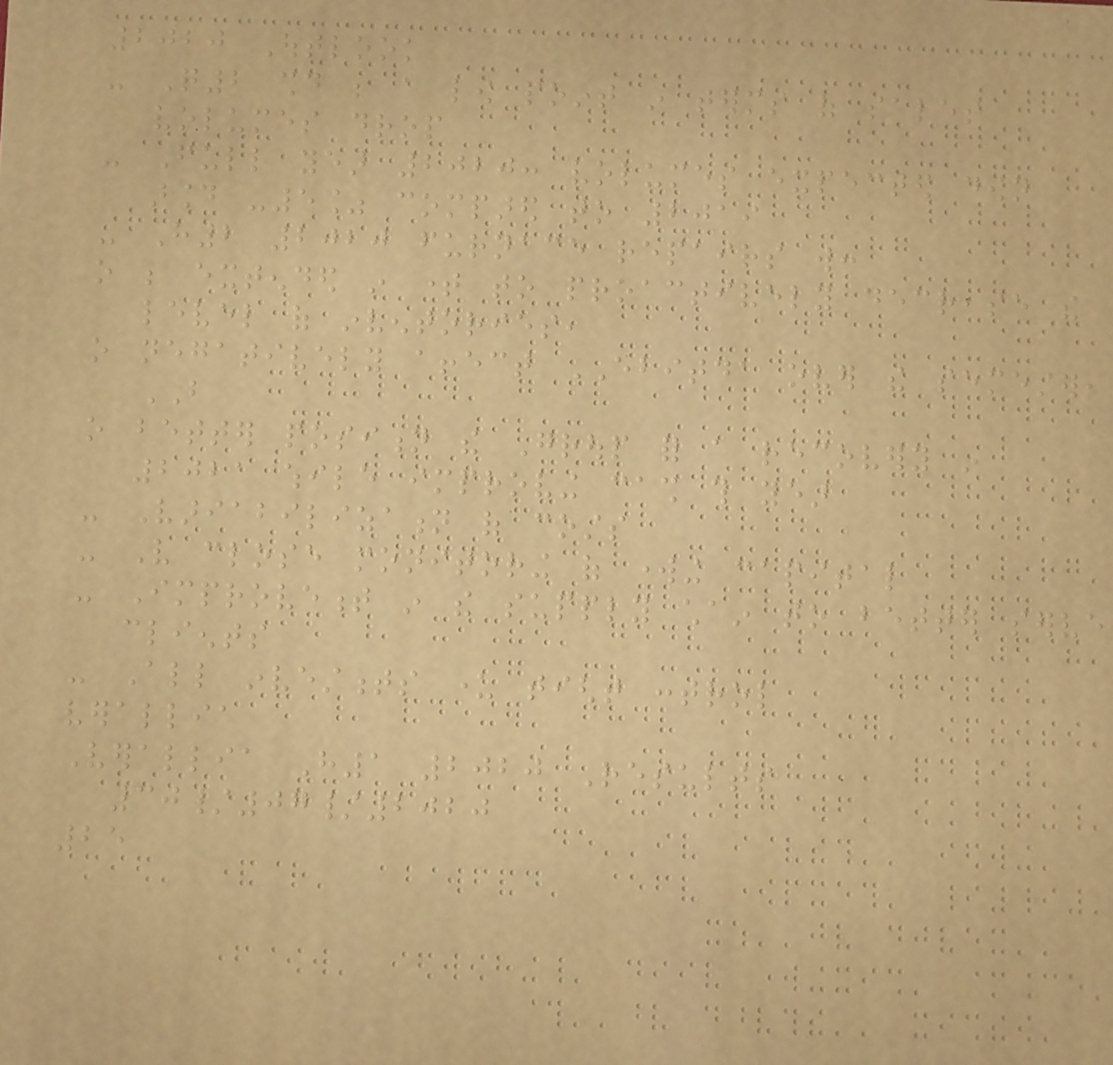2020 Outlook
- Q2 should be a low point in terms of sales
volumes drop
- Full year 2020: volumes expected down
around -5% compared to 2019
- H2 2020 furnace repairs will:
o be extended in time to proactively decrease the
level of inventories,
o negatively affect EBITDA over the semester,
BUT
o better position the Group for a recovery in
2021 while improving cash this year
- Variabilization of costs
- Very close monitoring of working capital
- Improvement in the supply chain to better serve
clients
- All investments under tight control
verallia
Verallia H1 2020 Results
30/07/2020
25
